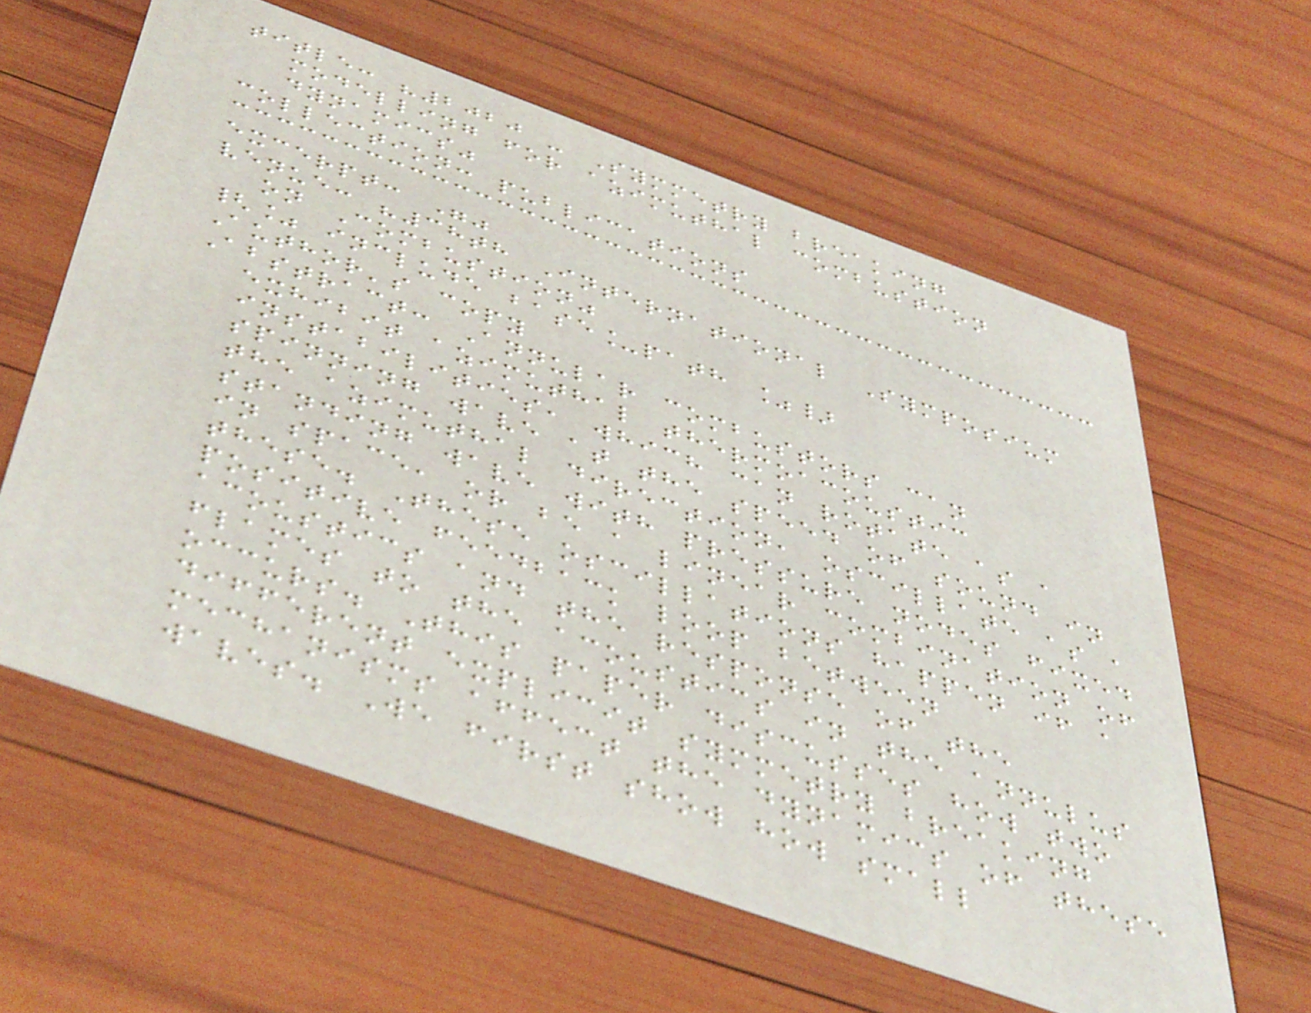title: "2020 - Symmetry breaking
modelling for azimuthal combustion
dynamics"
collection: publications
excerpt: ""
venue: "38th International Symposium
on Combustion"
{% include base_path %}
Author's copy
Abstract: Annular combustors can
exhibit azimuthal thermoacoustic
instabilities, which can rotate as a
spinning wave at the speed of sound in
the azimuthal direction, oscillate as a
standing wave with pressure nodes fixed
in space, or be a linear combination of
these. These oscillations happen if a
positive feedback loop between
acoustics and the response of the
flames to the acoustics in the annulus
occurs. This paper discusses how two
different explicit symmetry breaking
mechanisms affect the dynamics of these
waves. We first show how small
